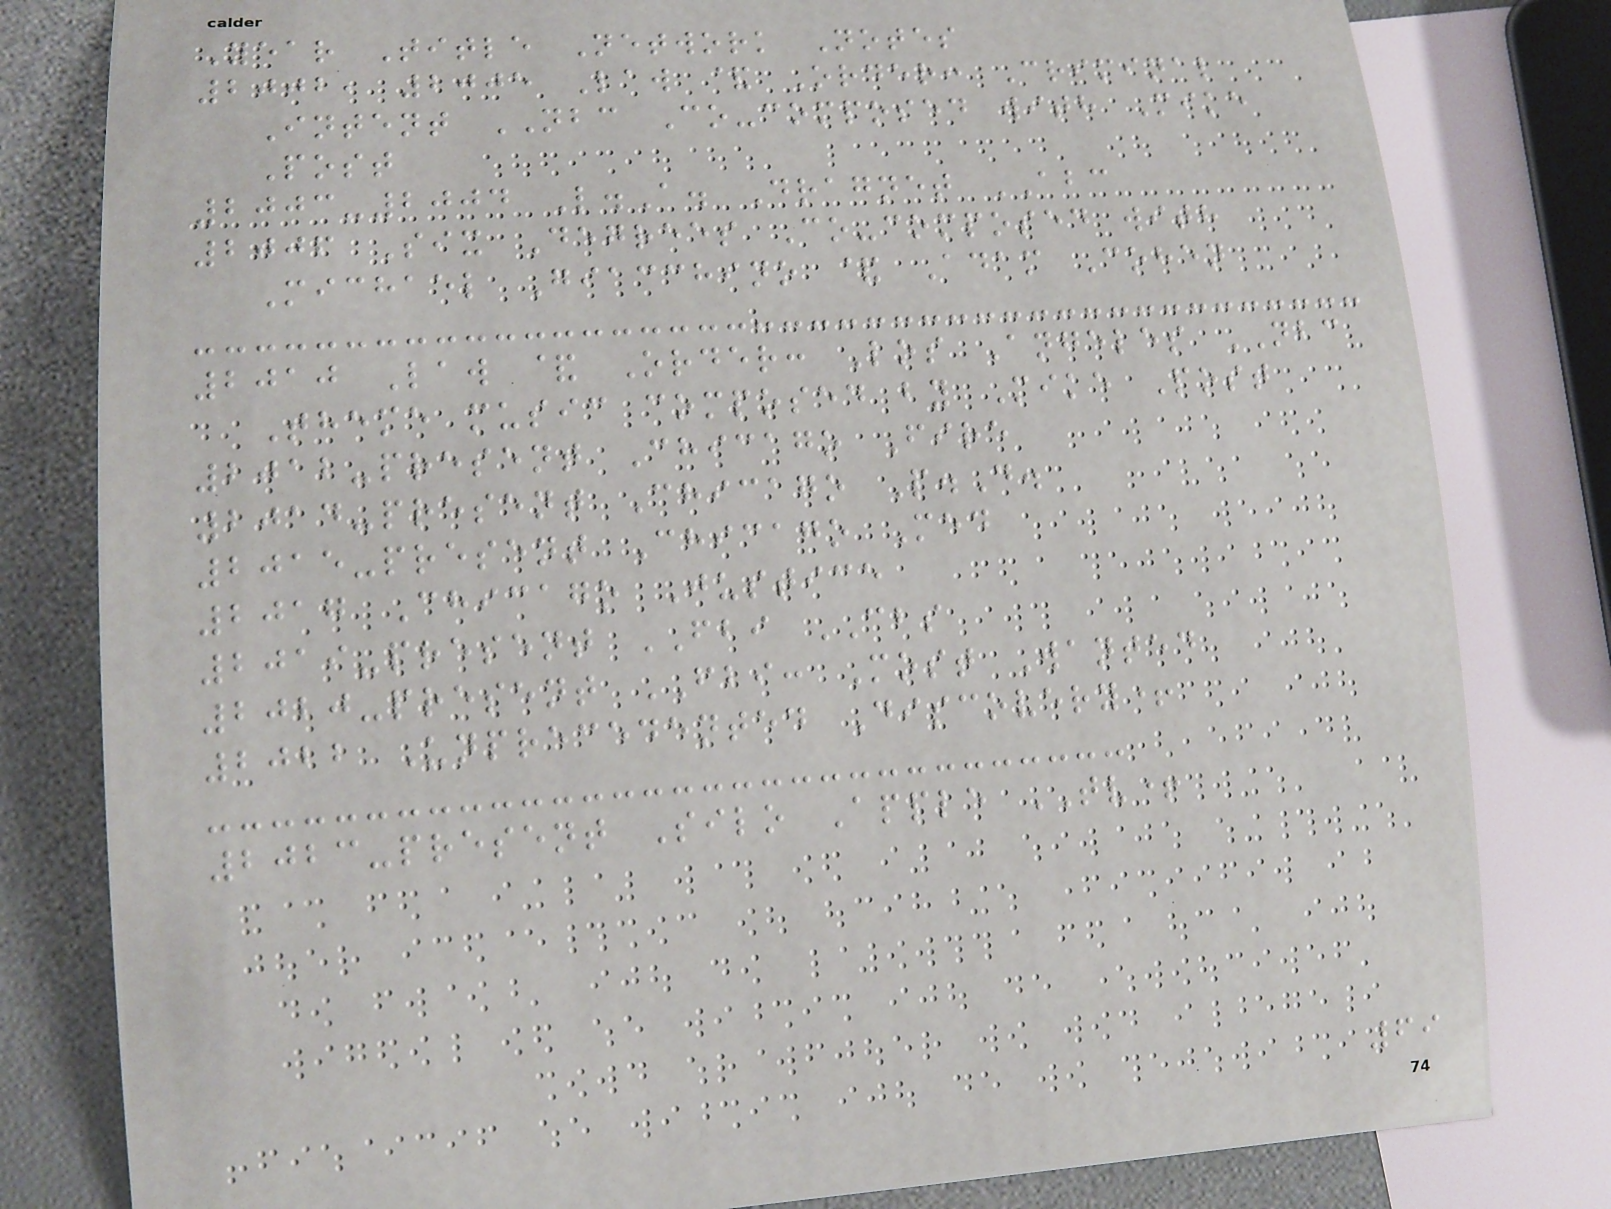Year Title Network Notes
2002, 2005 Law & Order: Criminal
Intent NBC Co-composed with Mike
Post
2003-2004 L.A. Dragnet ABC
2006 Six Degrees Co-composed with
Michael Giacchino & Adam Cohen
2010 Law & Order: Los Angeles NBC
Theme music composed by Mike Post
2012-present Chicago Fire
2014-present Chicago P.D.
2015-present Chicago Med
2017 Chicago Justice
2019-present FBI CBS
2020-present FBI: Most Wanted
2022 Unprecedented Discovery+
2023-present Silo Apple TV+
69
